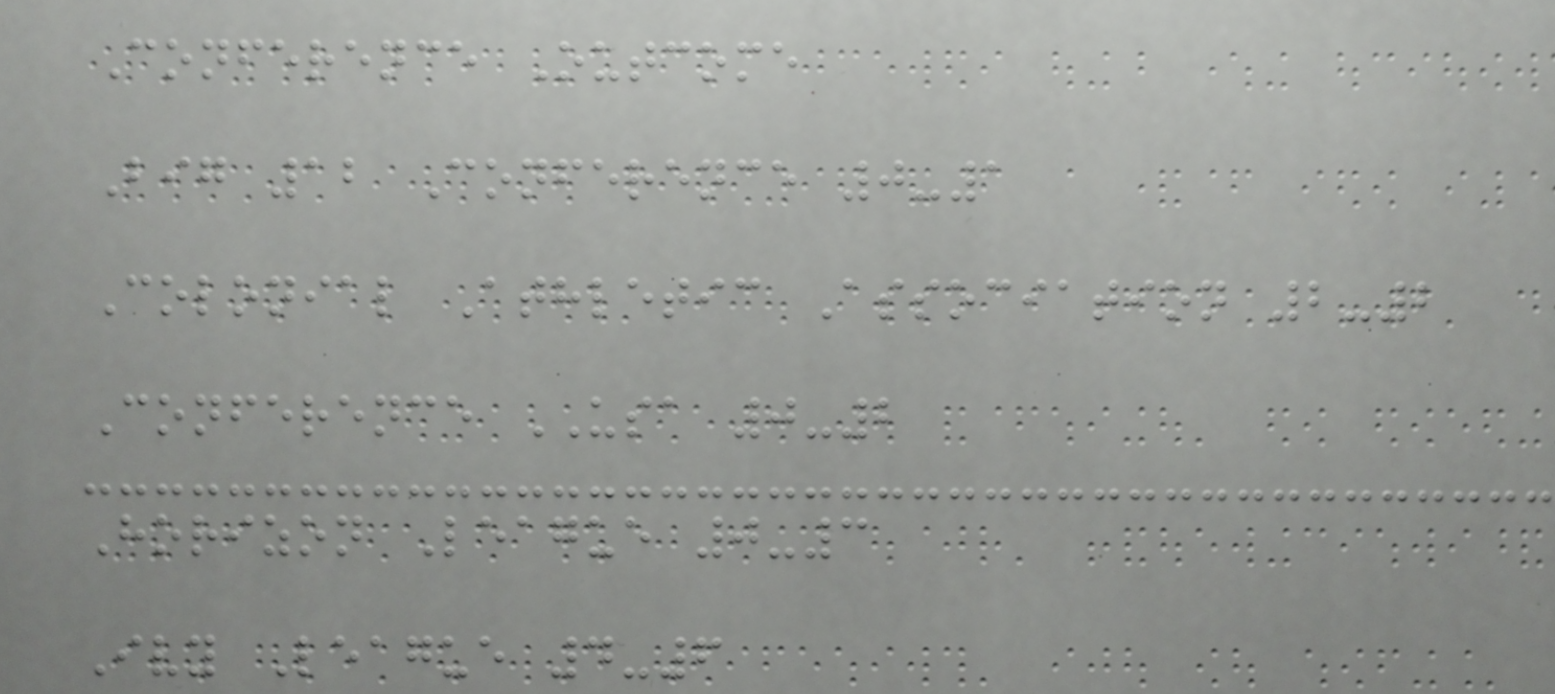Conference Outcome
Big 12 Conference 0-1
Colonial Athletic Association 2-2
Conference USA 0-2
Horizon League 0-3
Ivy League 4-6
